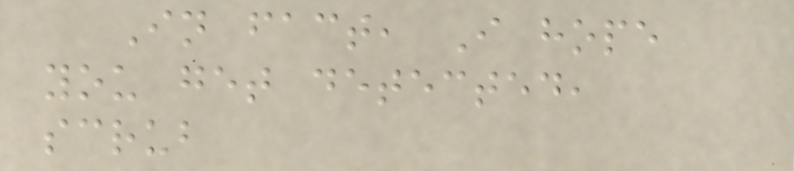In fact, I hope
you get detected,
scrub
